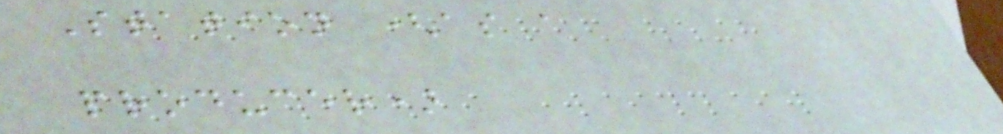Station (as a
producer)
